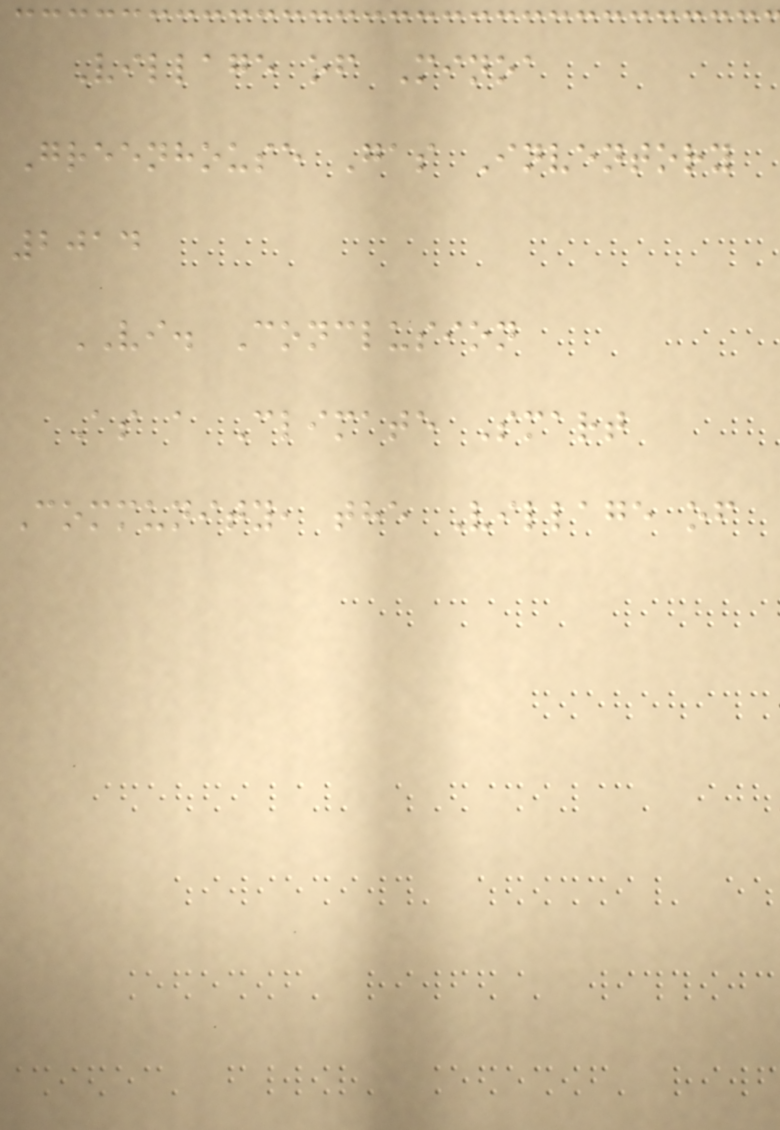Village of Minoa
Greenhouse Gas Inventory
2014
VI. Conclusion
As a Climate Smart
Community, the Village of
